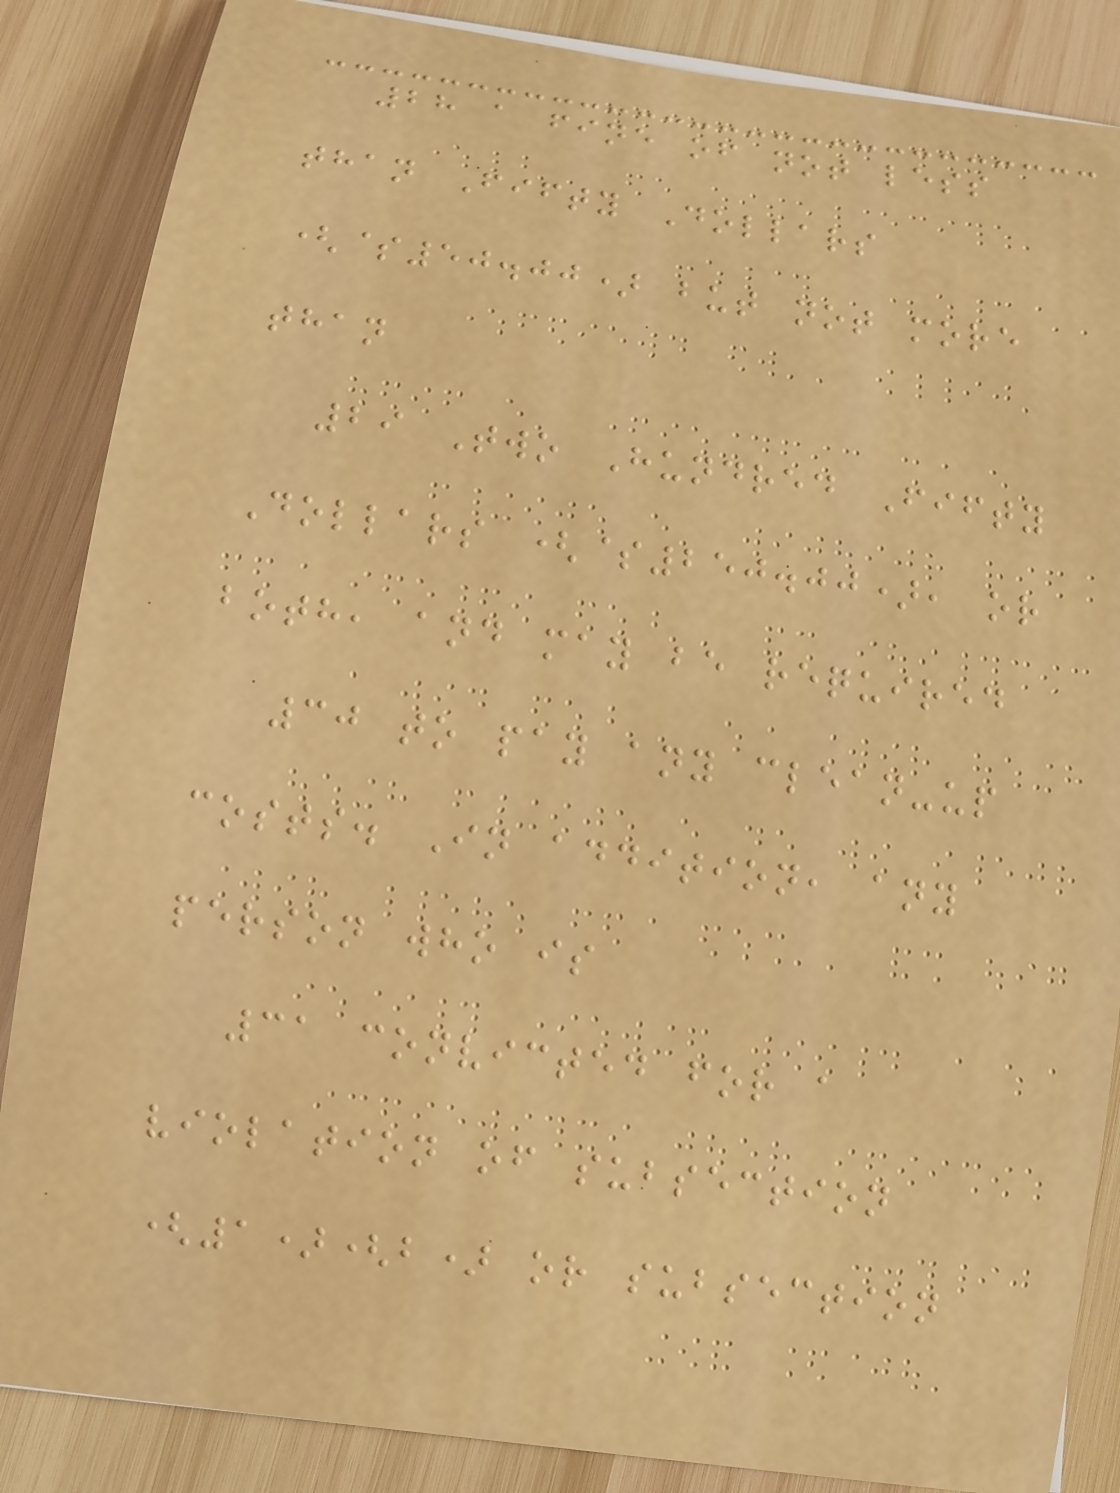28 a fine of not less
than Fifty Dollars
($50.00) but not more
than
29 Two Hundred Fifty
Dollars ($250.00), or
both, and may be required
30 to pay any clean-up
costs. In addition, any
person who is
31 convicted for a
violation of subsection
(1)(b) or subsection
